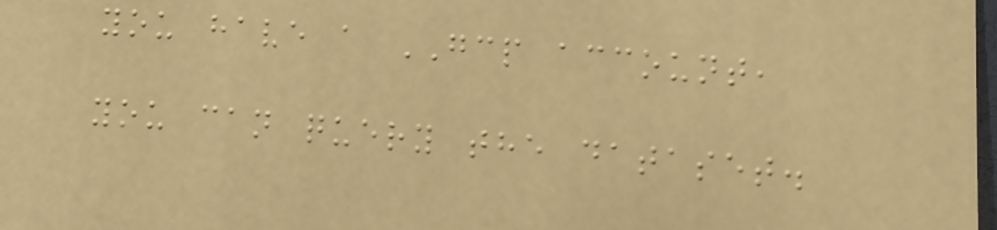you have a GCP account,
you can query the dataset.
